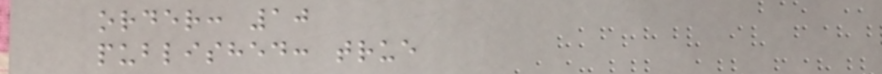order: 10
published: true
